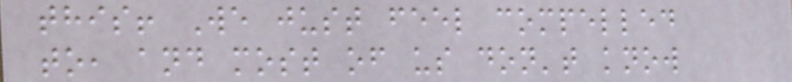this! We just feel compelled
to, and most of us don't know
